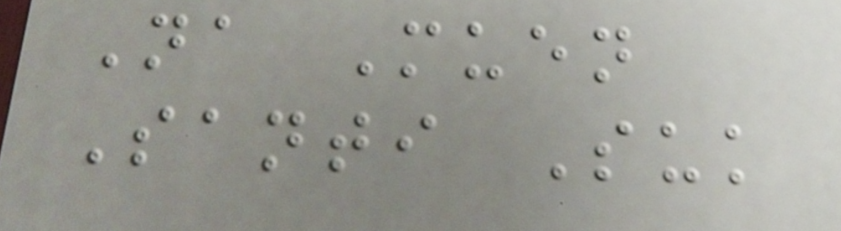Na Muen
Santi Suk
